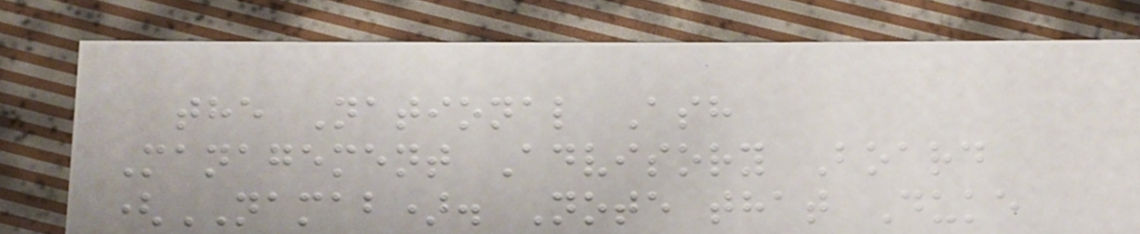the National Ash
Management Advisory Board
(NAMAB). Note that Duke
